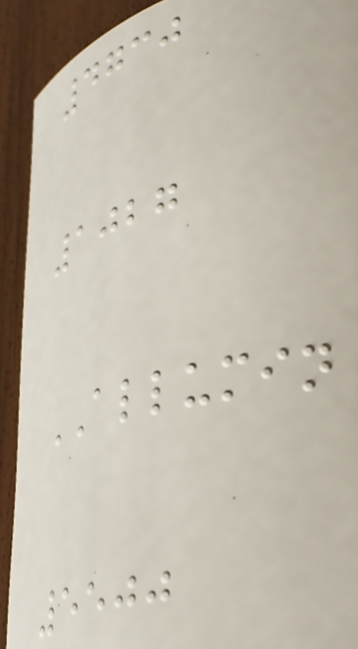4730
1027
ALLUMIN
5500
